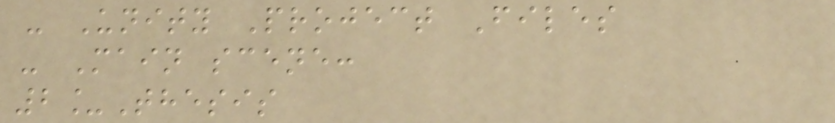- Unity Project Files
- Main scene:
2_Thesis
